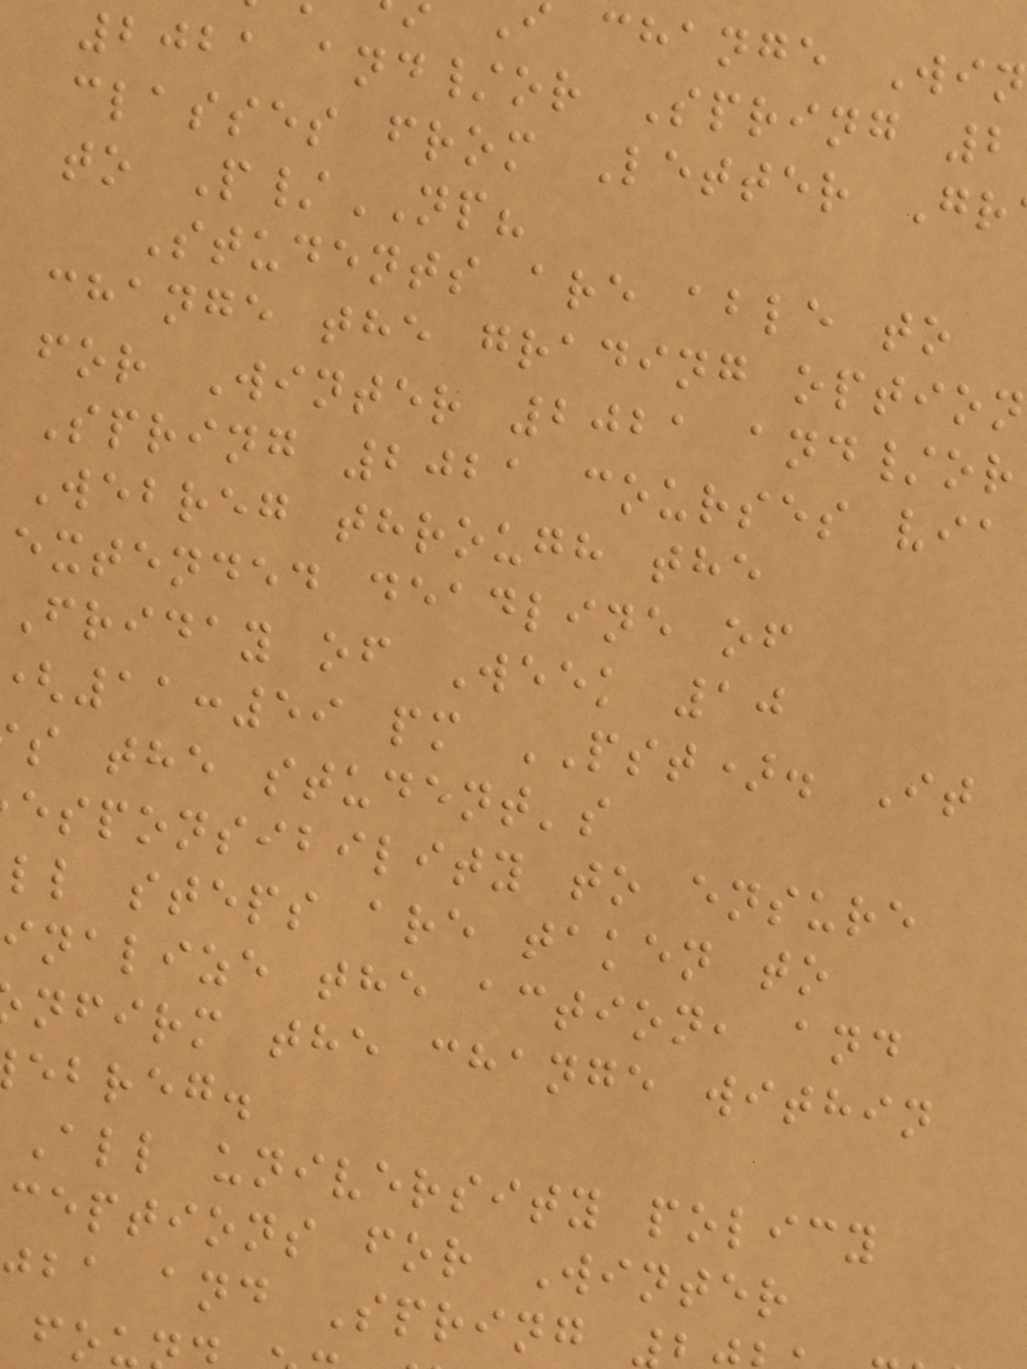change Win
2021 and/or Spring 2
classes from Letter Gr
to P/NP?
Students are able to
change the grading option
for Winter 2021 and/or
Spring 2021 courses via
Webreg through the
extended deadline of
Friday of Week 10
11:59 pm PST). It
s the student's
esponsibility to ensure
ll steps are taken to
inalize the action, and
nfirm the change within
ebreg.
All university policy
ceptions for Winter
ba and Spring
